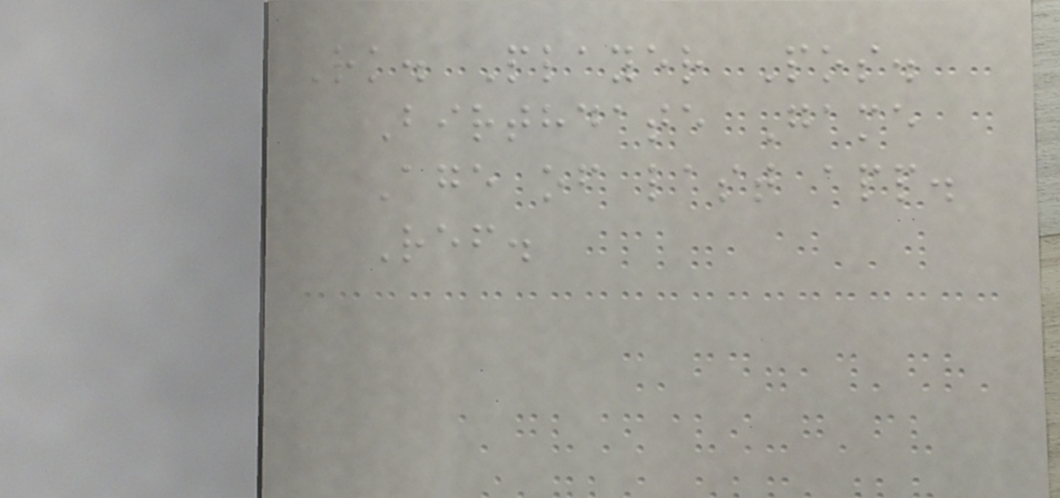Rk. Player Pos.
Birthdate Game
Age of last app.
Ref.
